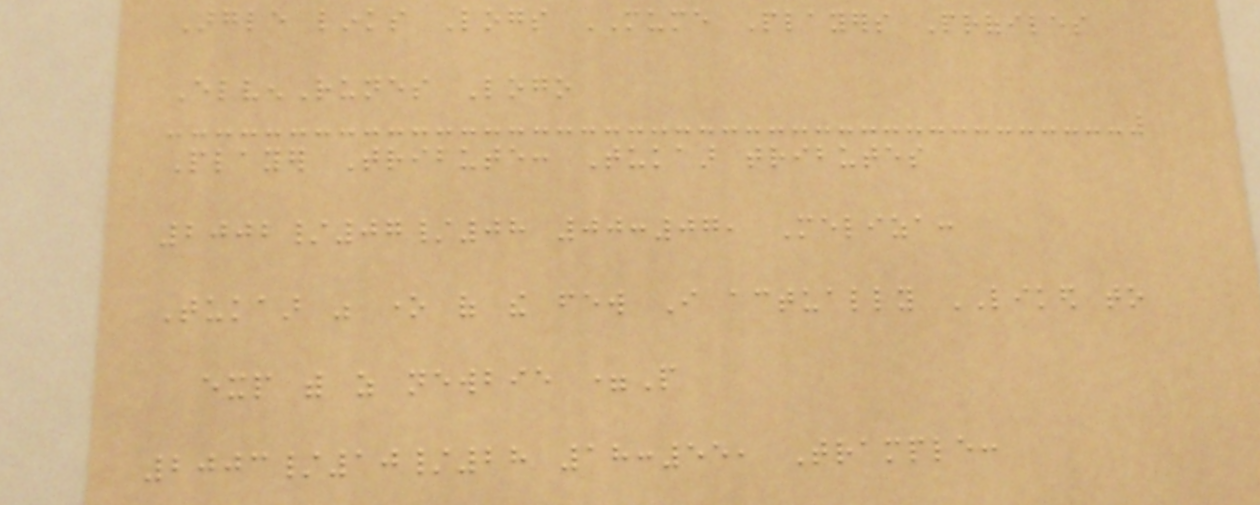Argle links Logs MUME Players Profiles
ElvenRunes Logo
Player Tribute: Tukaar tributes
2002/07/08 00:07, Meliza:
Tukaar was one of the few I actually LIKED to
exp with as newbie =P
2003/10/28 18:55, Trample:
